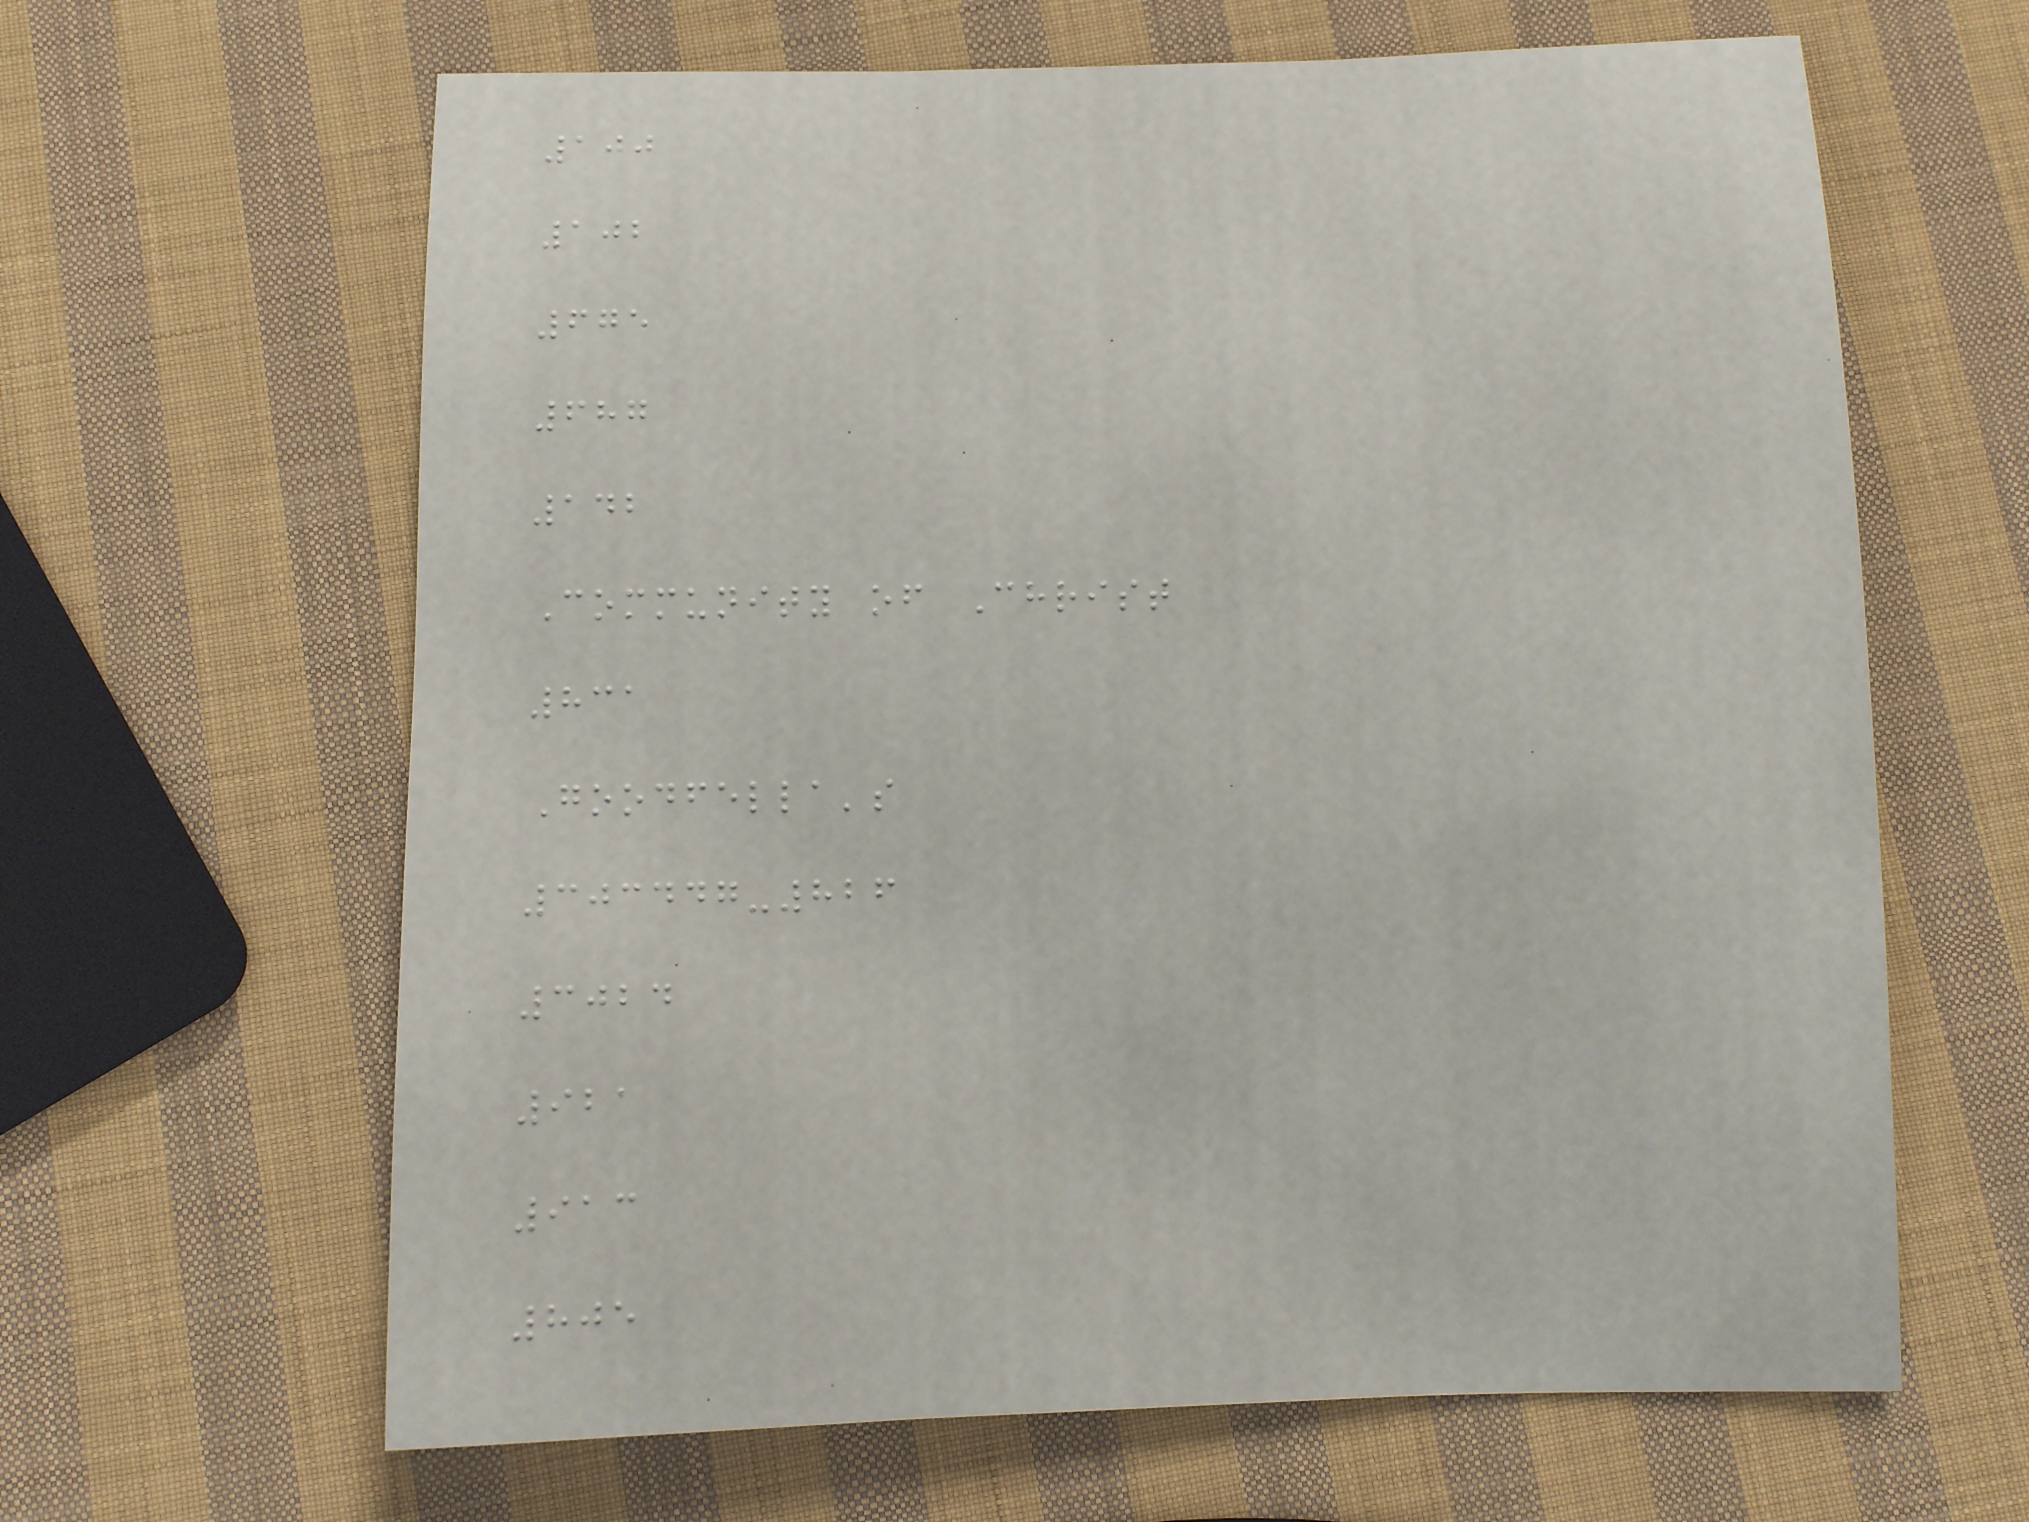100
102
675
687
142
Community of Christ
831
Goodfella's
303447-826
3024
921
913
805
